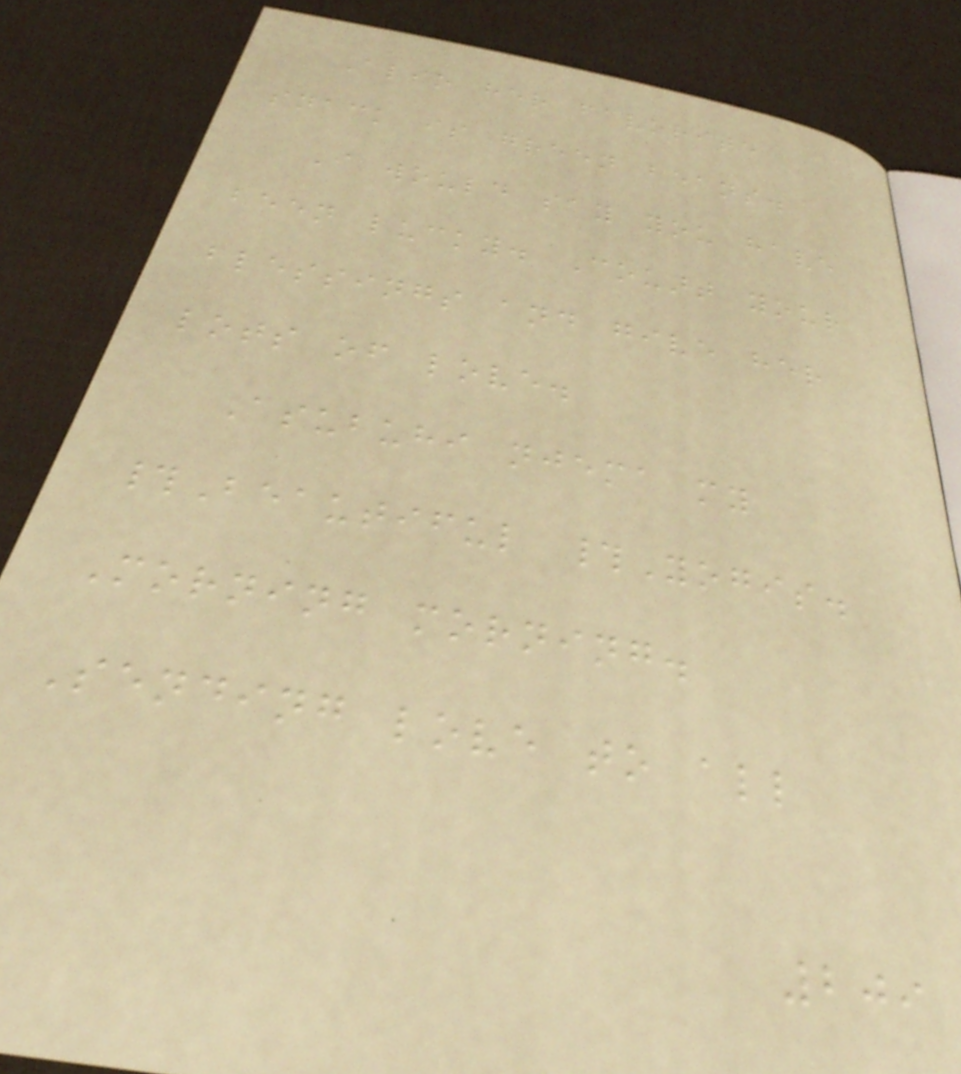Also her favorite
snack is green beans.
I would say you have
been lucky. Count your
blessings and give her
lots of love.
Asubuhi njema my
#Beautiful #Yogis.
Morning morning.
Sending love to all
209
